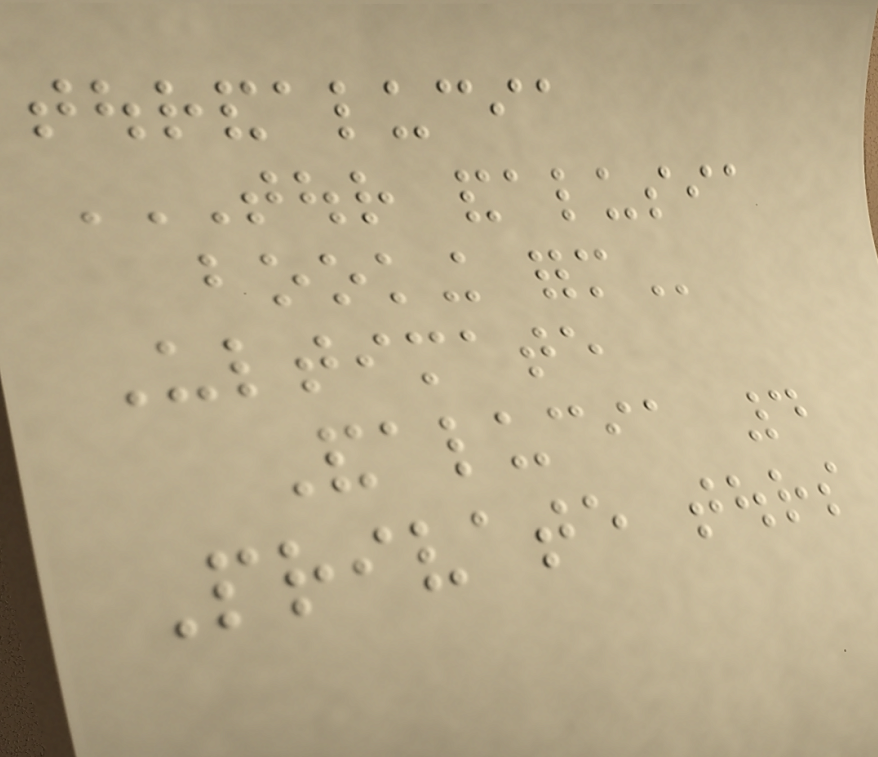tourandalucia
TOUR ANDALUSIA
BOOKING FORM
Ultimate
Andalucia 4
Private tours
